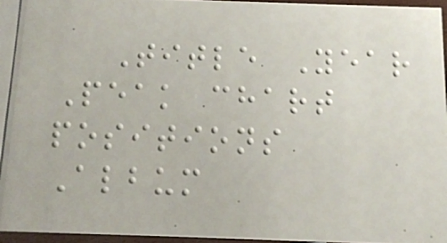Title Year
Peak chart
positions
Album
